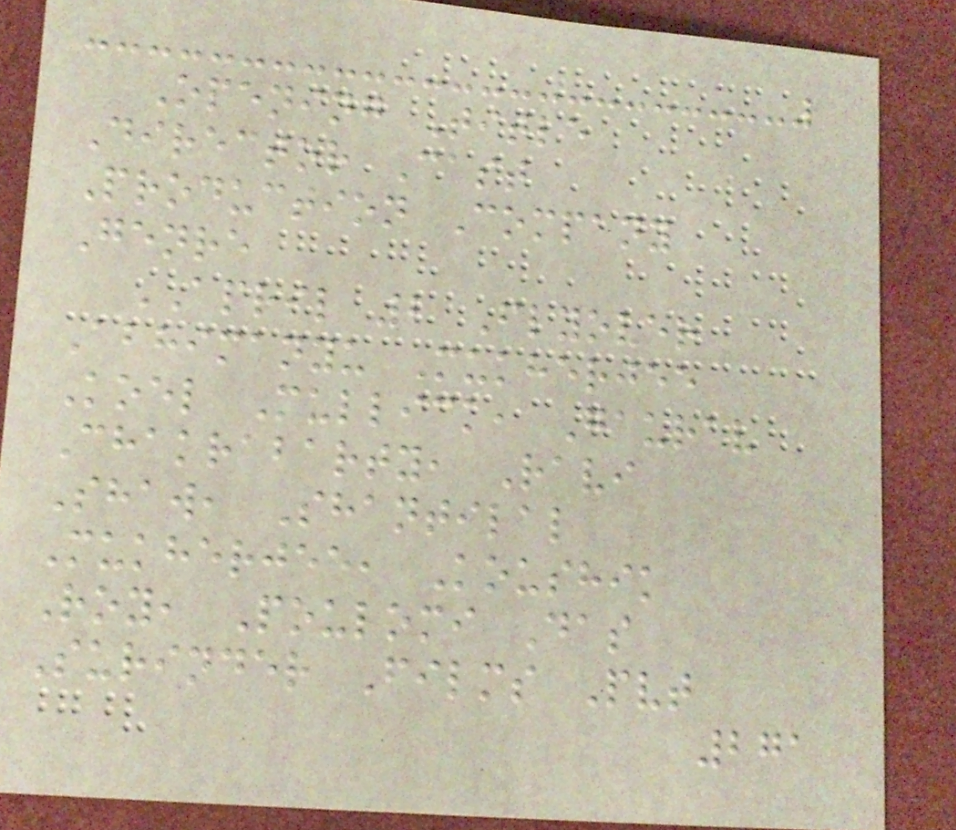Opening Title
Director Cast
Production Company
Genre
APRIL 2 Flyover
Abhimanyu Mukherjee
Koel Mullick, Gaurav
Chakrabarty, Ravi
Shaw, Shantilal
Mukherjee, Koushik
Roy, Poulomi Das
Surinder Films Pvt
271
